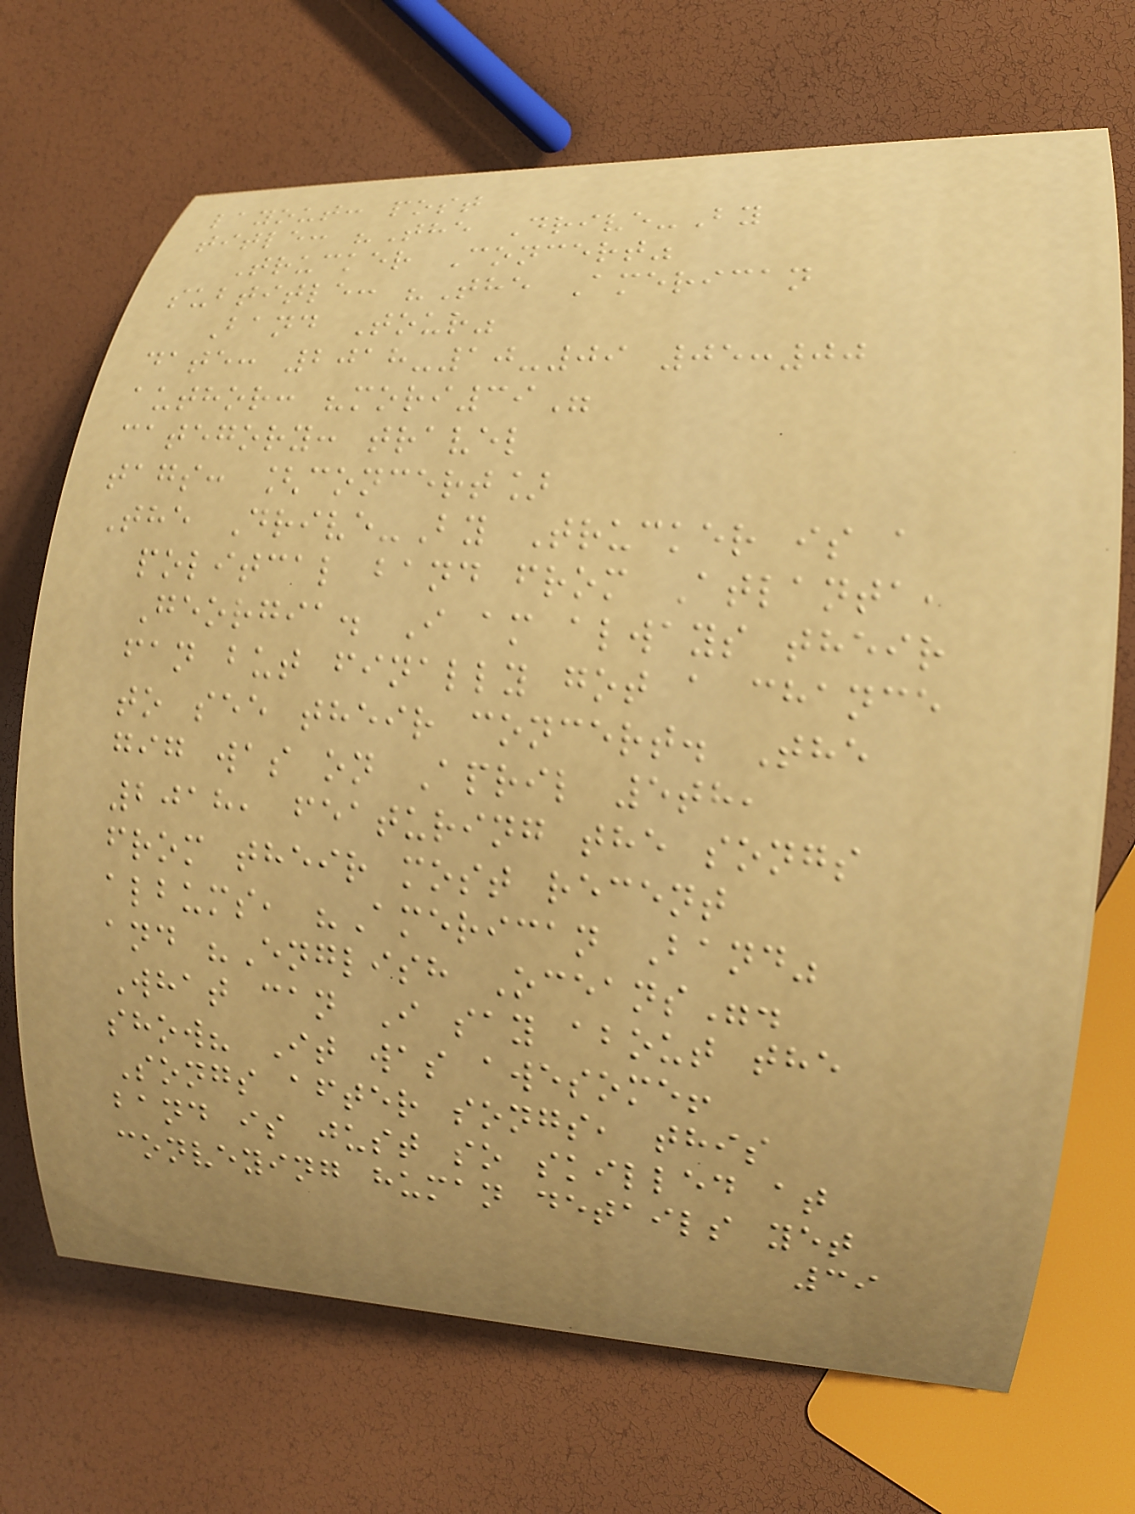layout: post
title: "The Drive-By
Trucker Concert"
subtitle: "The American
Band Tour"
date: 2018-10-09 05:00
author: "mori39"
category: travel
tags: [concert]
The Drive-By Trucker is a
politcal band from Atlanta,
Georgia. I am always their
fan but finally got a chance
to see their concert. The
gig was on April 5th,
2018, featuring the songs
from their most recent
albums, "American Band"
and "English Oceans".
What can I say about the
show? It was awesome!
Songs after songs, this
band is just so skilled at
conveying human details yet
39
